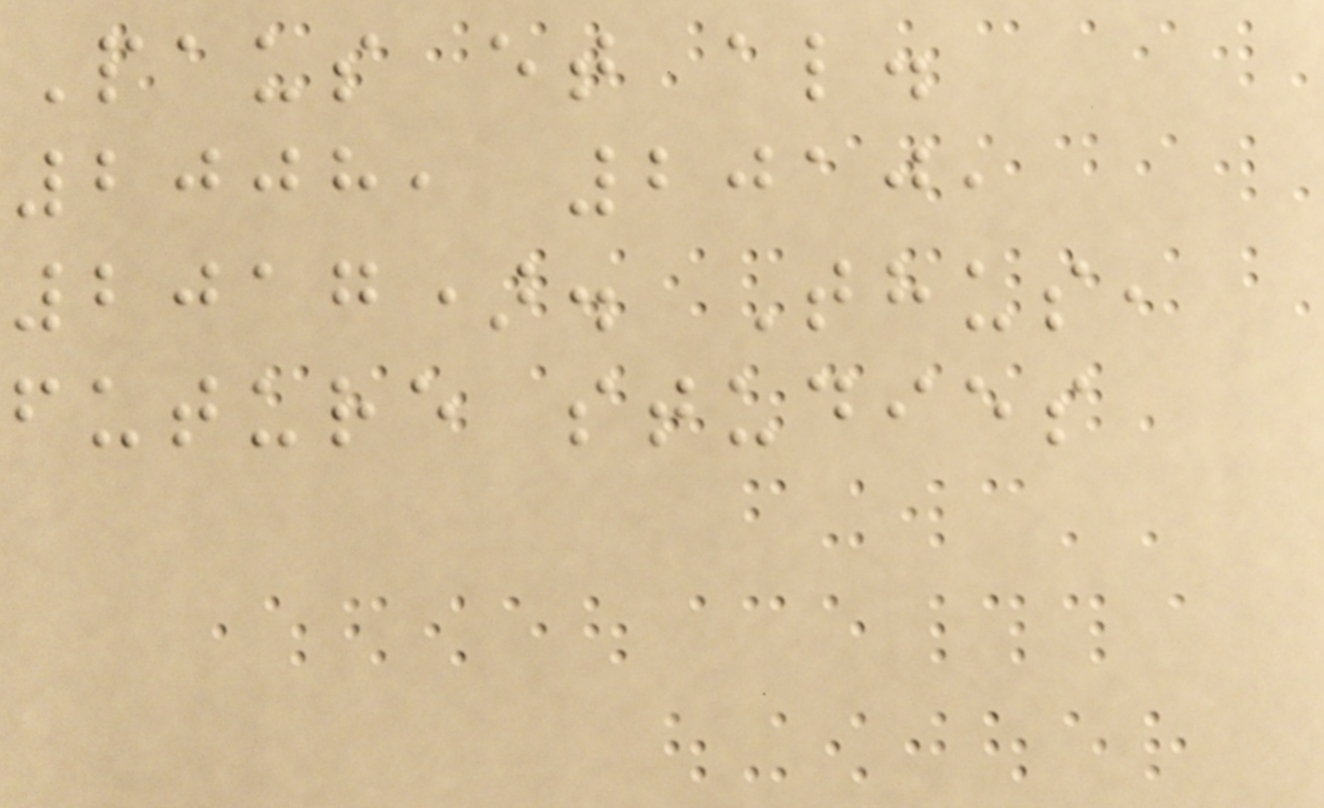Paus et al.
2008, 2010,
2017). Thus,
future studies
